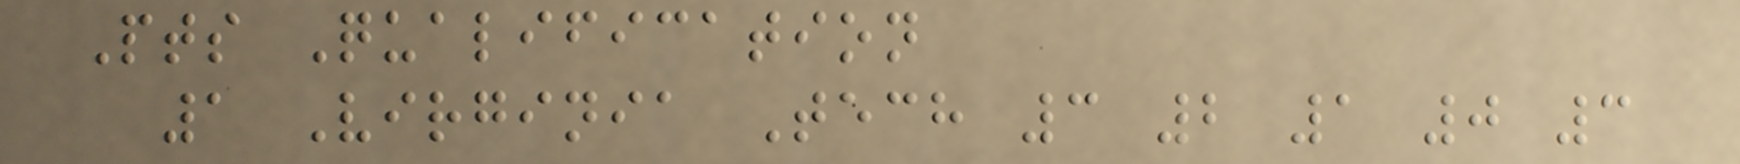Pts Qualification
1 Virginia Tech 3 2 1 0 3
